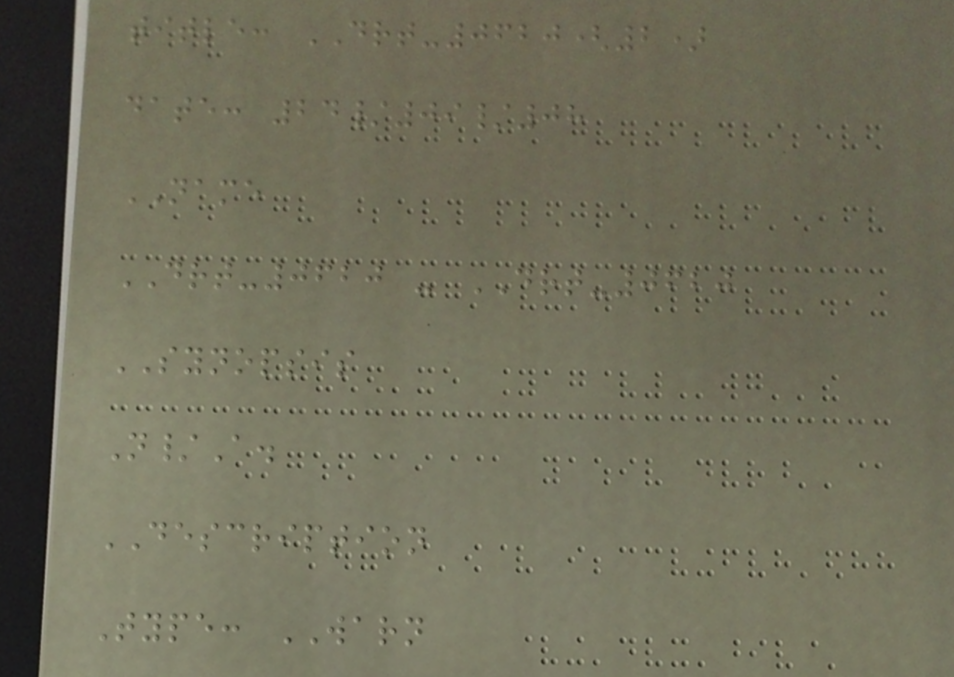title: DRT-0620(2)
date: 24/09/08
NAME
DRT-0620 - DRT-0620
SYNOPSIS
N/A.
DESCRIPTION
Type: WARN
